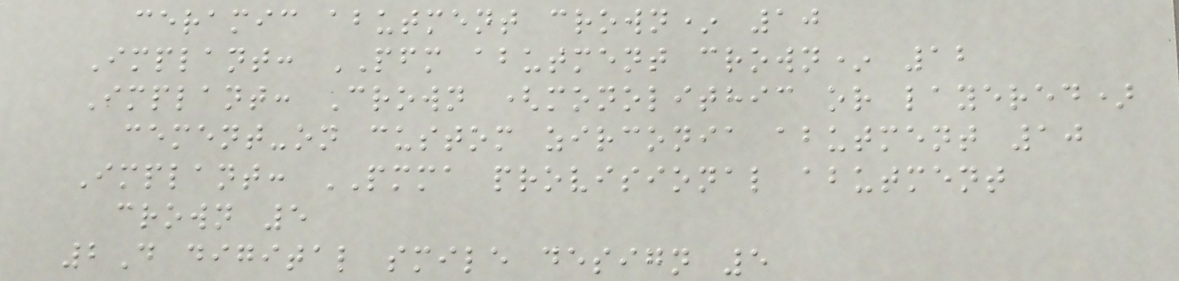ceramic abutment crown* 10
Implant: PFM abutment crown* 12
Implant: Crown (monolithic or layered)
cement-on custom zirconia abutment 10
Implant: PMMA provisional abutment
crown 5
2D digital smile design 5
